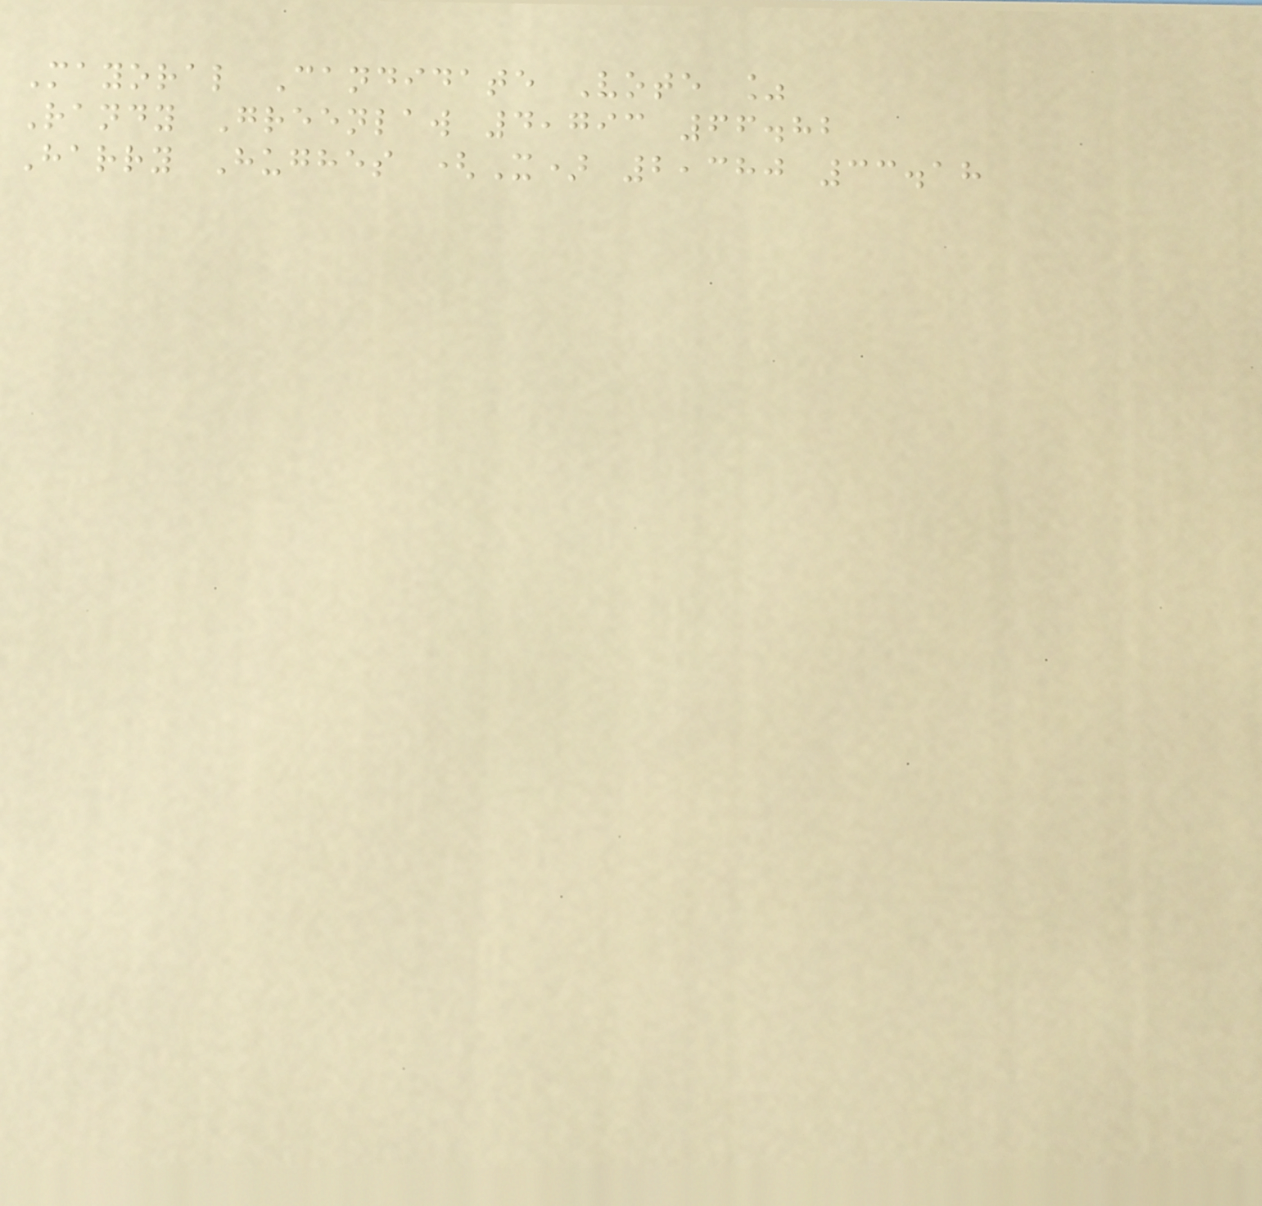Mayoral Candidate Vote %
Randy Greenlaw 4,793 66.82
Harry Hughes (X) 2,380 33.18
